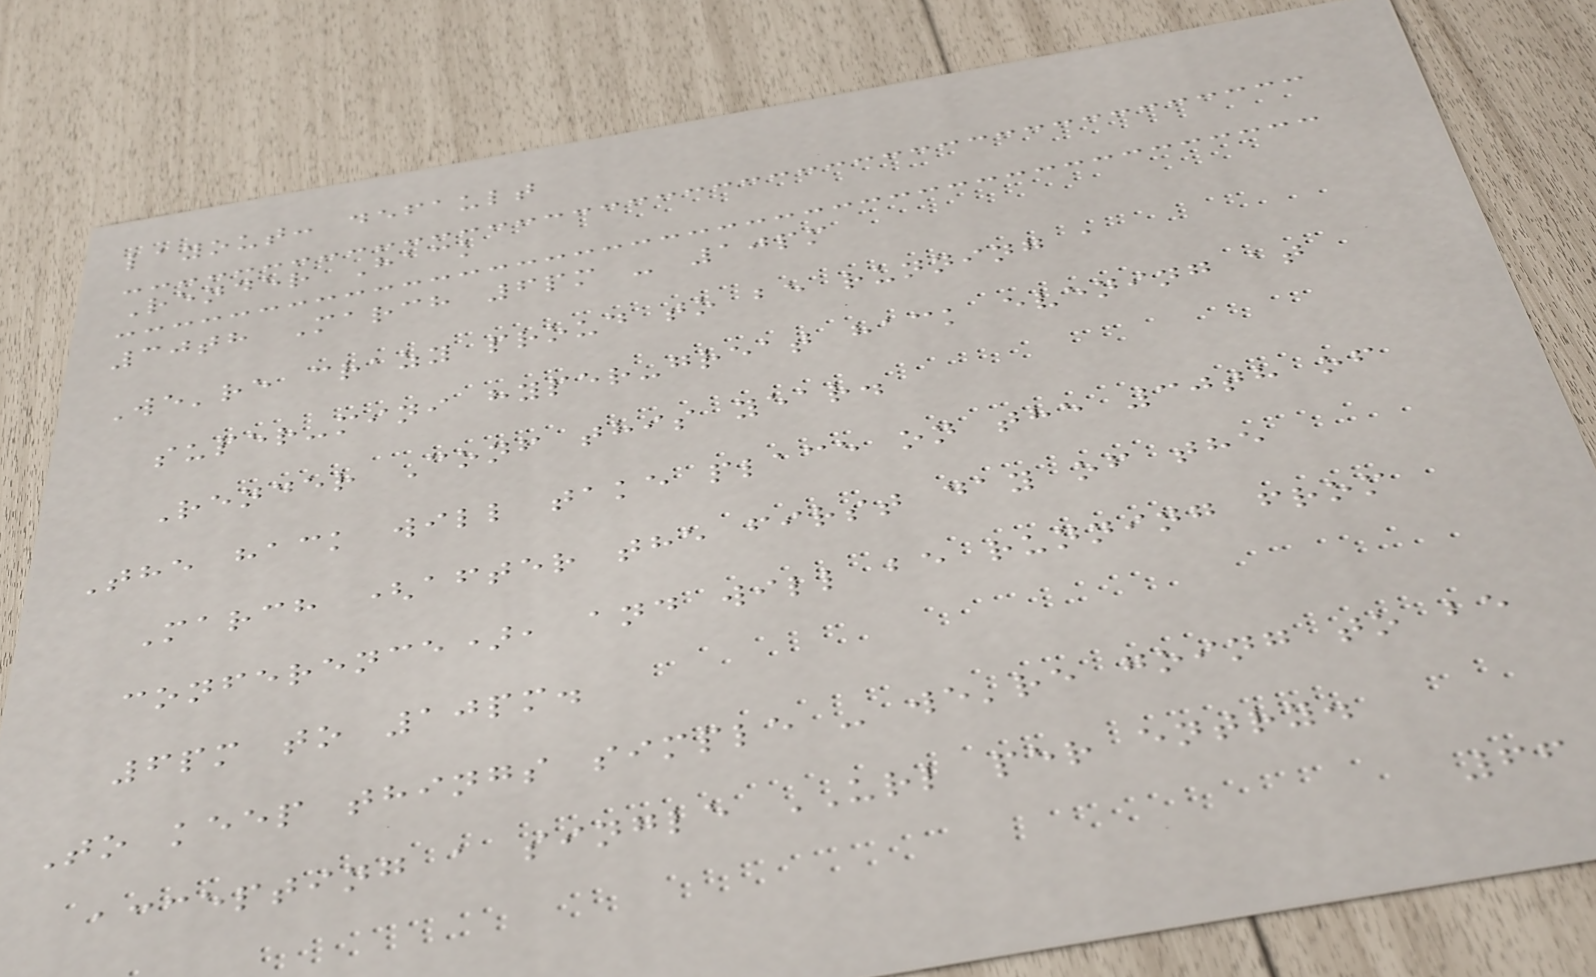layout: default
Render Hack
30th March 6pm - 10pm
We're crazy proud to be running a
super-mini hyper-great hack evening at
Render Conf this year.
The hack will take place on the 30th of
March (after the first day of the
conference), and will be running from
6pm to 10pm.
To keep things simple - we're going to be
accepting a single URL per entry.
66
